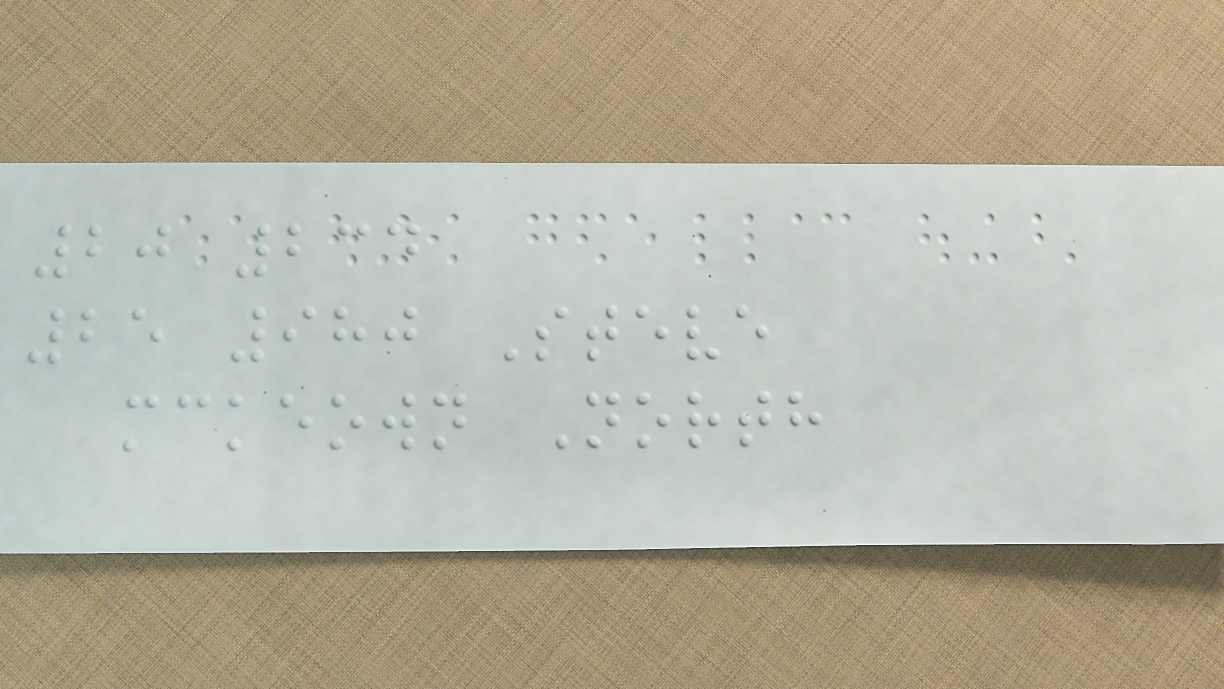20 234
25 980 Steve
mckeown North
